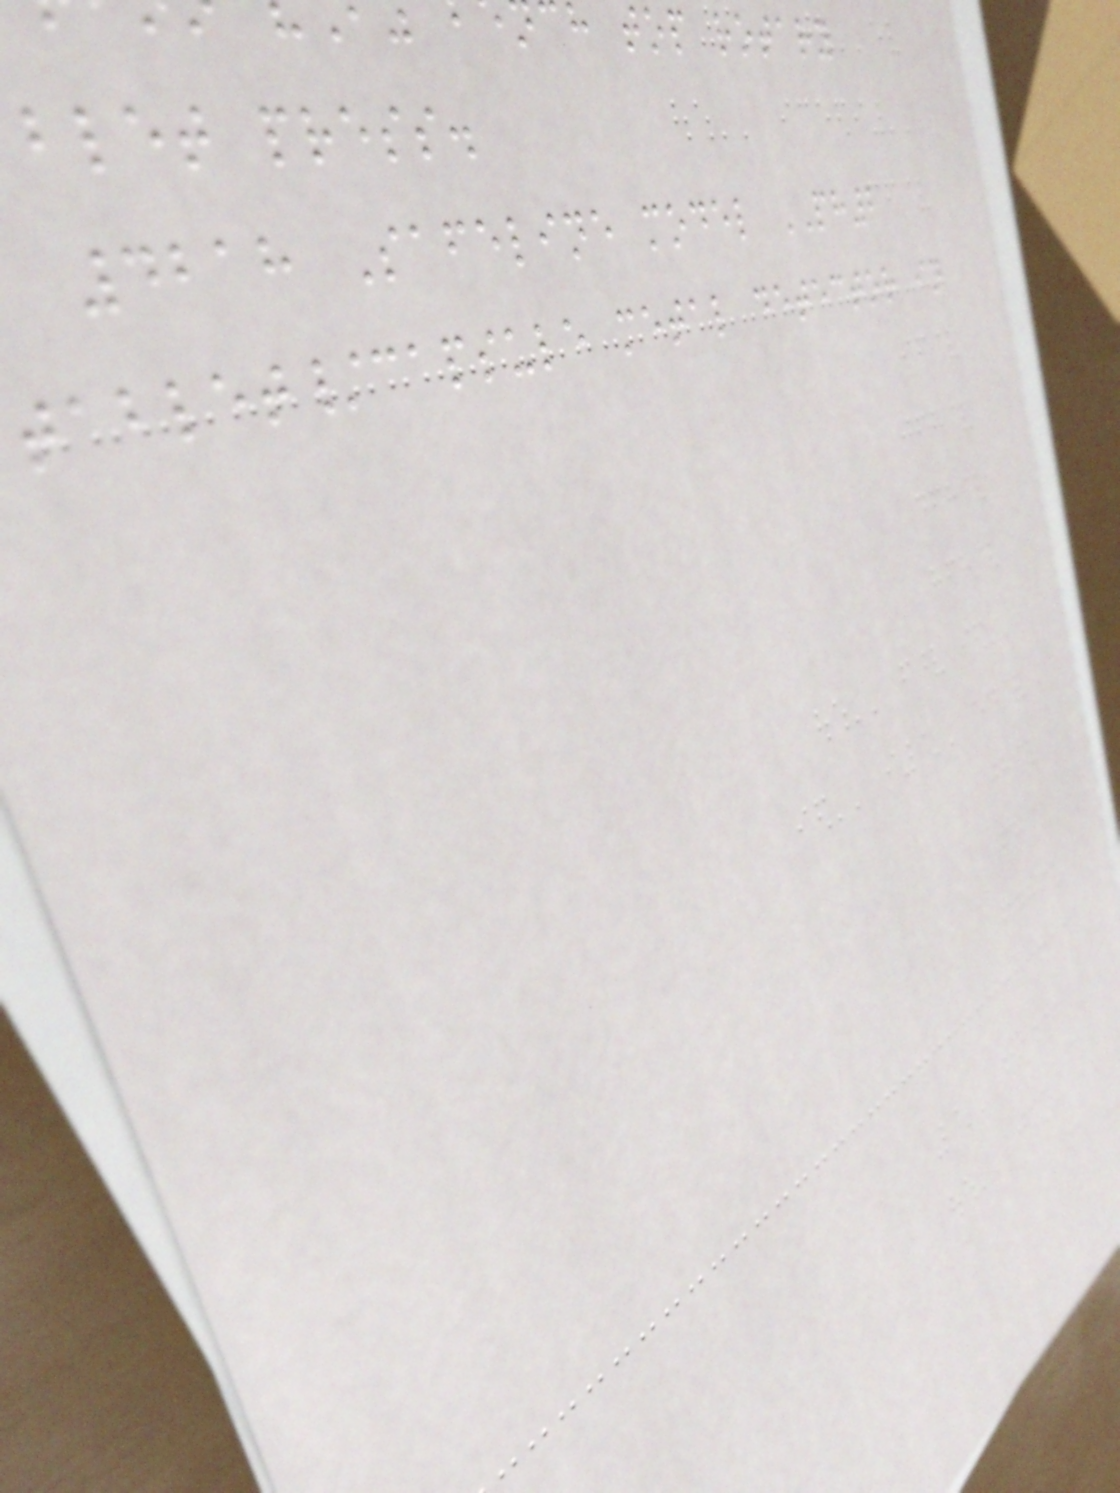ch top rotary
blet press.
4218 Safeline model PH2
tablet/capsule metal detector in
